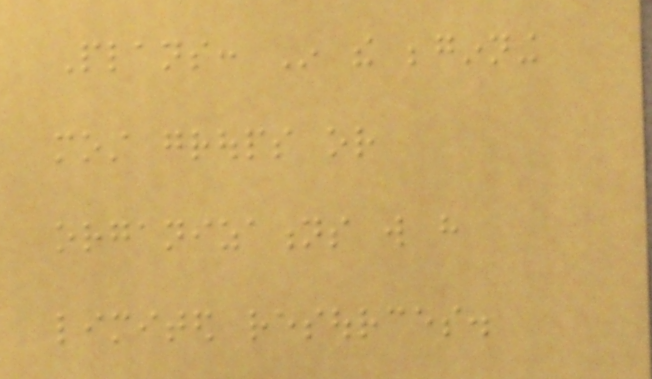Plans: In the beginning
most groups or
organizations will have
limited resources.
